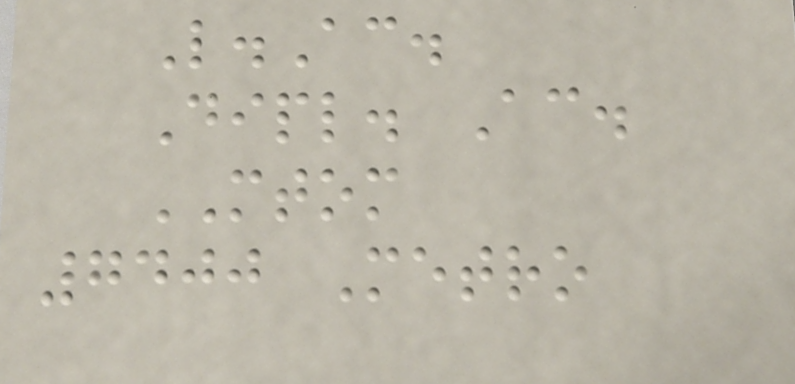L.Ac.
Dipl. Ac.
MTOM
7400 Metro
